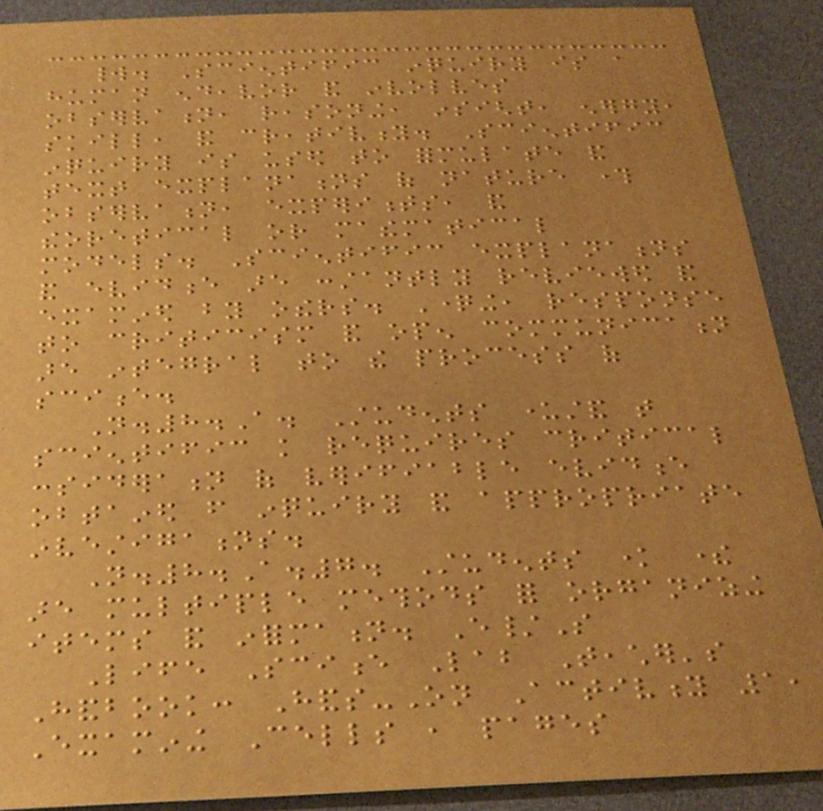world. Scientific inquiry is a
human endeavor and involves
observation, reasoning, insight, energy,
skill, and creativity. Scientific
inquiry is used to formulate and
text explanations of nature through
observation, experiments, and
theoretical or mathematical
models. Scientific explanations
and evidence are constantly reviewed and
examined by others. Questioning, response
to criticism and open communication
are integral to the process of
science.
N.8.A. Students understand that
scientific knowledge requires critical
consideration of verifiable evidence
obtained from inquiry and appropriate
investigations.
N.8.A.7. Students know there
are multiple methods for organizing
items and information. E/S
Life Science Lab Teacher's
Handbook: Hands-On Activity 1,
Examining Cells , pages
